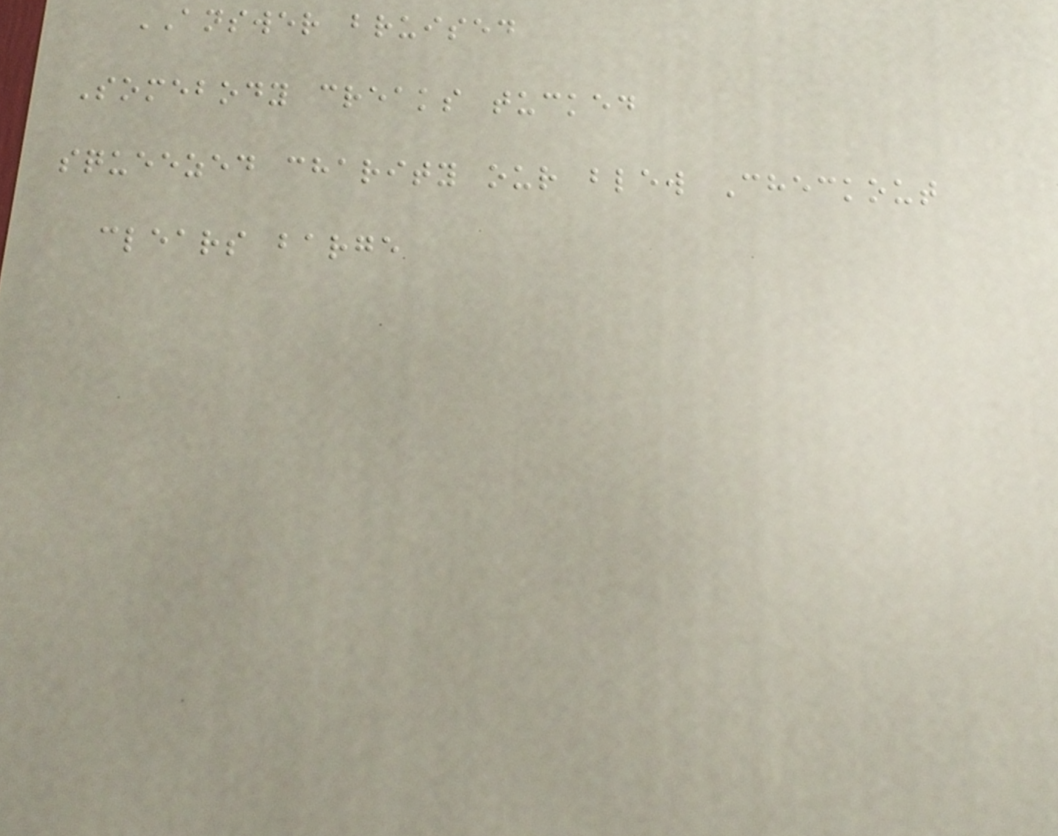ANSWER bruised
Somebody creaks tucked
squeezed charity our blew Checkout
clears barge
